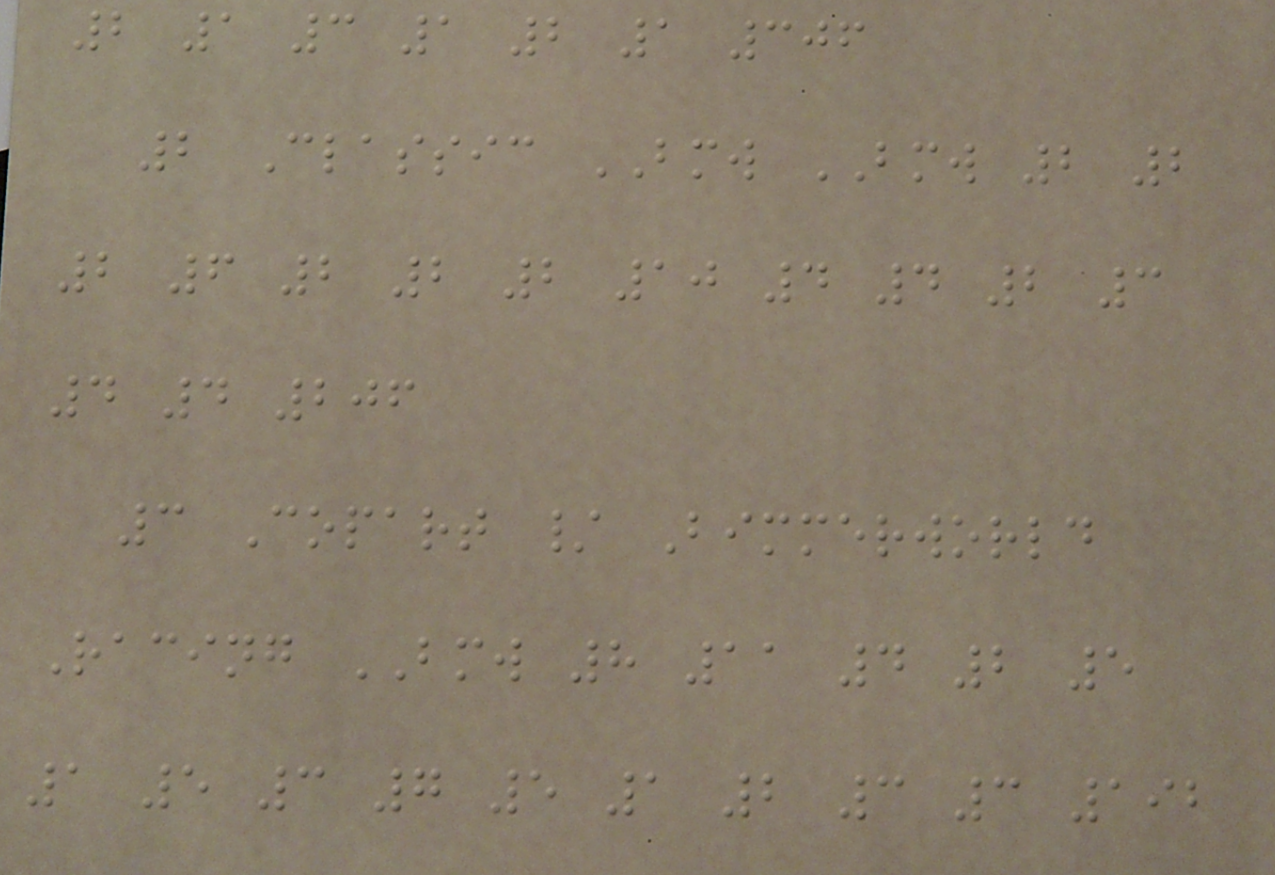2 1 3 1 2 1 306
2 Classic BMW BMW 2 2
2 6 2 2 2 10 4 4 2 3
4 4 206
3 Copart / Bimmerworld
Racing BMW 8 11 4 2 5
1 5 3 7 5 1 2 3 3 192
